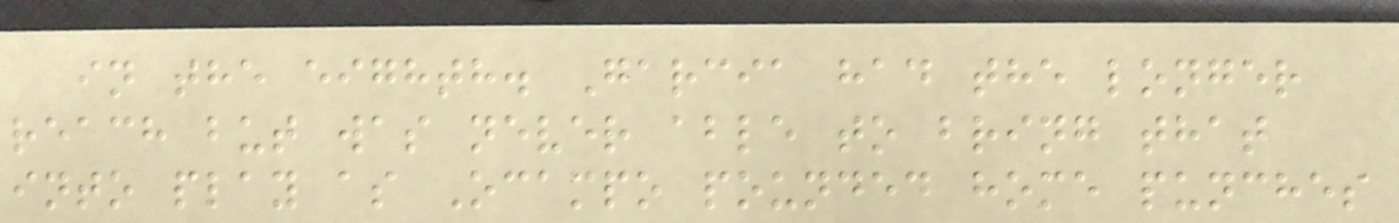in the eighth. Garcia had the longer
reach but was never able to bring that
into play as Ocampo pounded home punches
